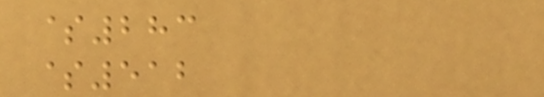$283
$512
